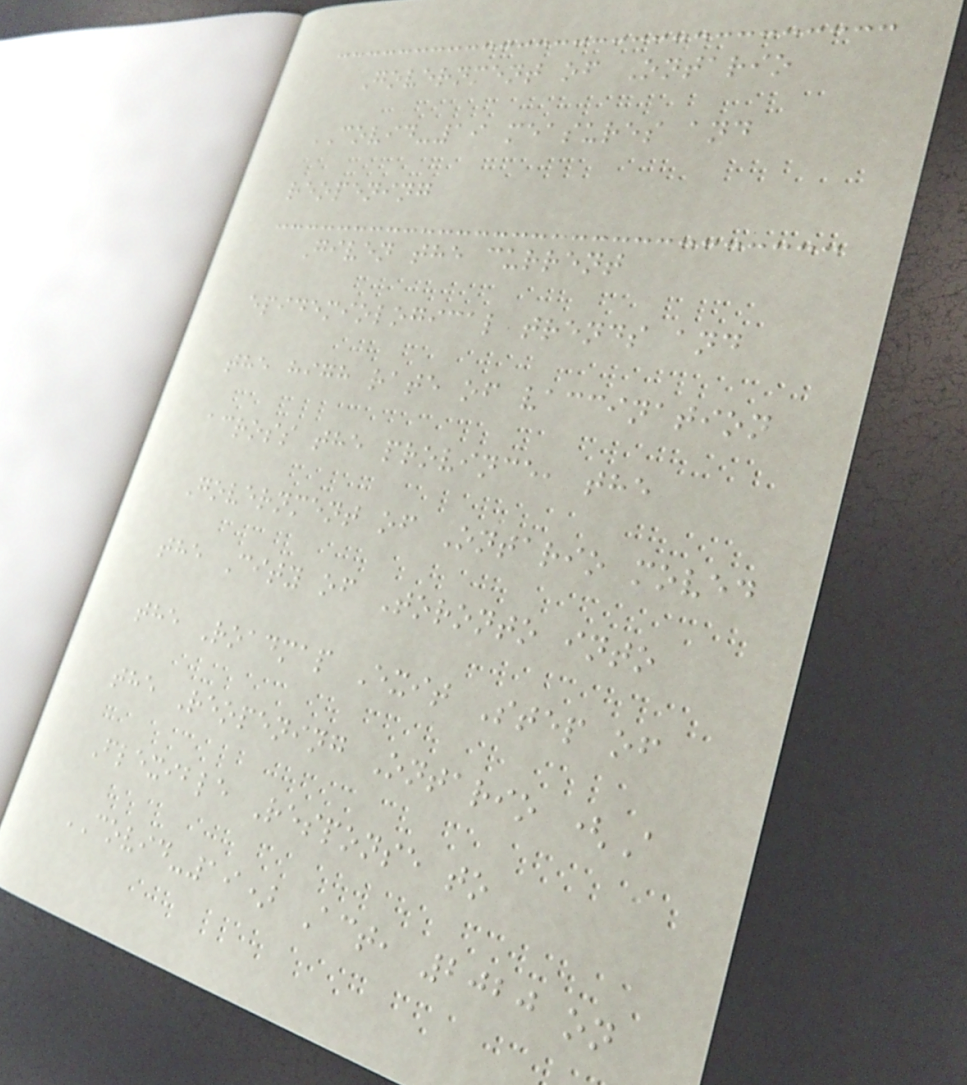Government of Ontario
COVID-19 measures and
reopening
Given the current
epidemiological trends and
the high rate of vaccination
across the province, the
Government of Ontario moved
the City of Toronto into
the Roadmap Exit Step of
the Reopening Ontario (A
Flexible Response to
COVID-19) Act, 2020 on
